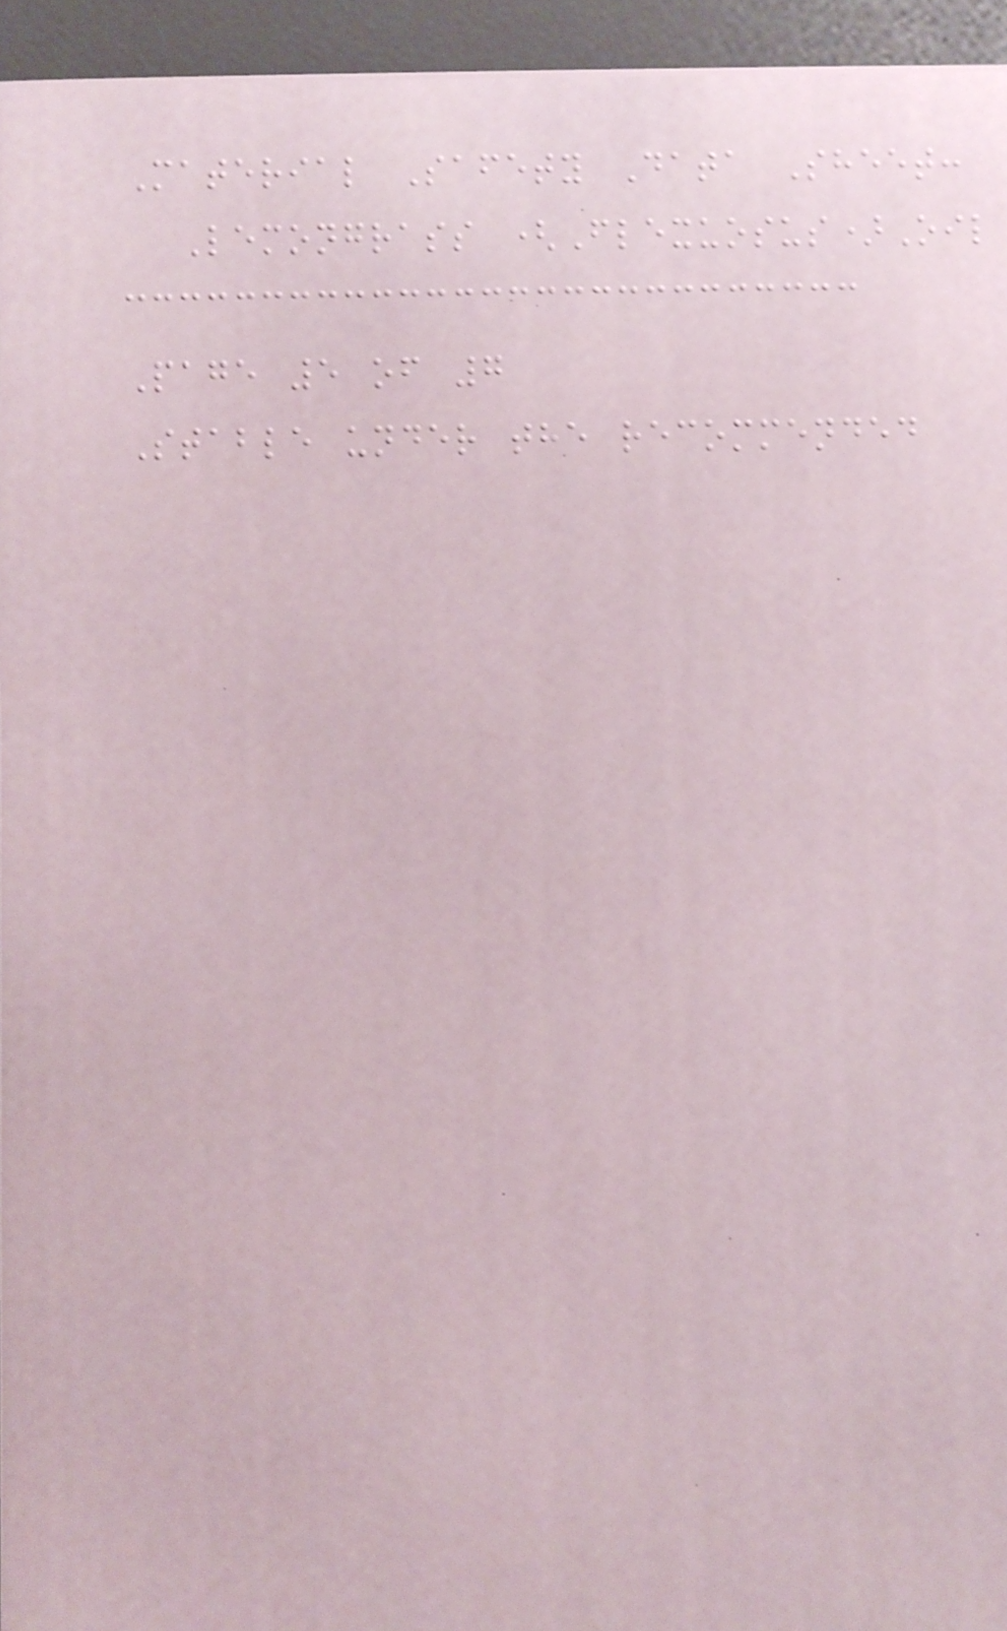Material Safety Data Sheet:
Lemongrass (Flexuosus)Oil
Page 5 of 7
Stable under the recommended
